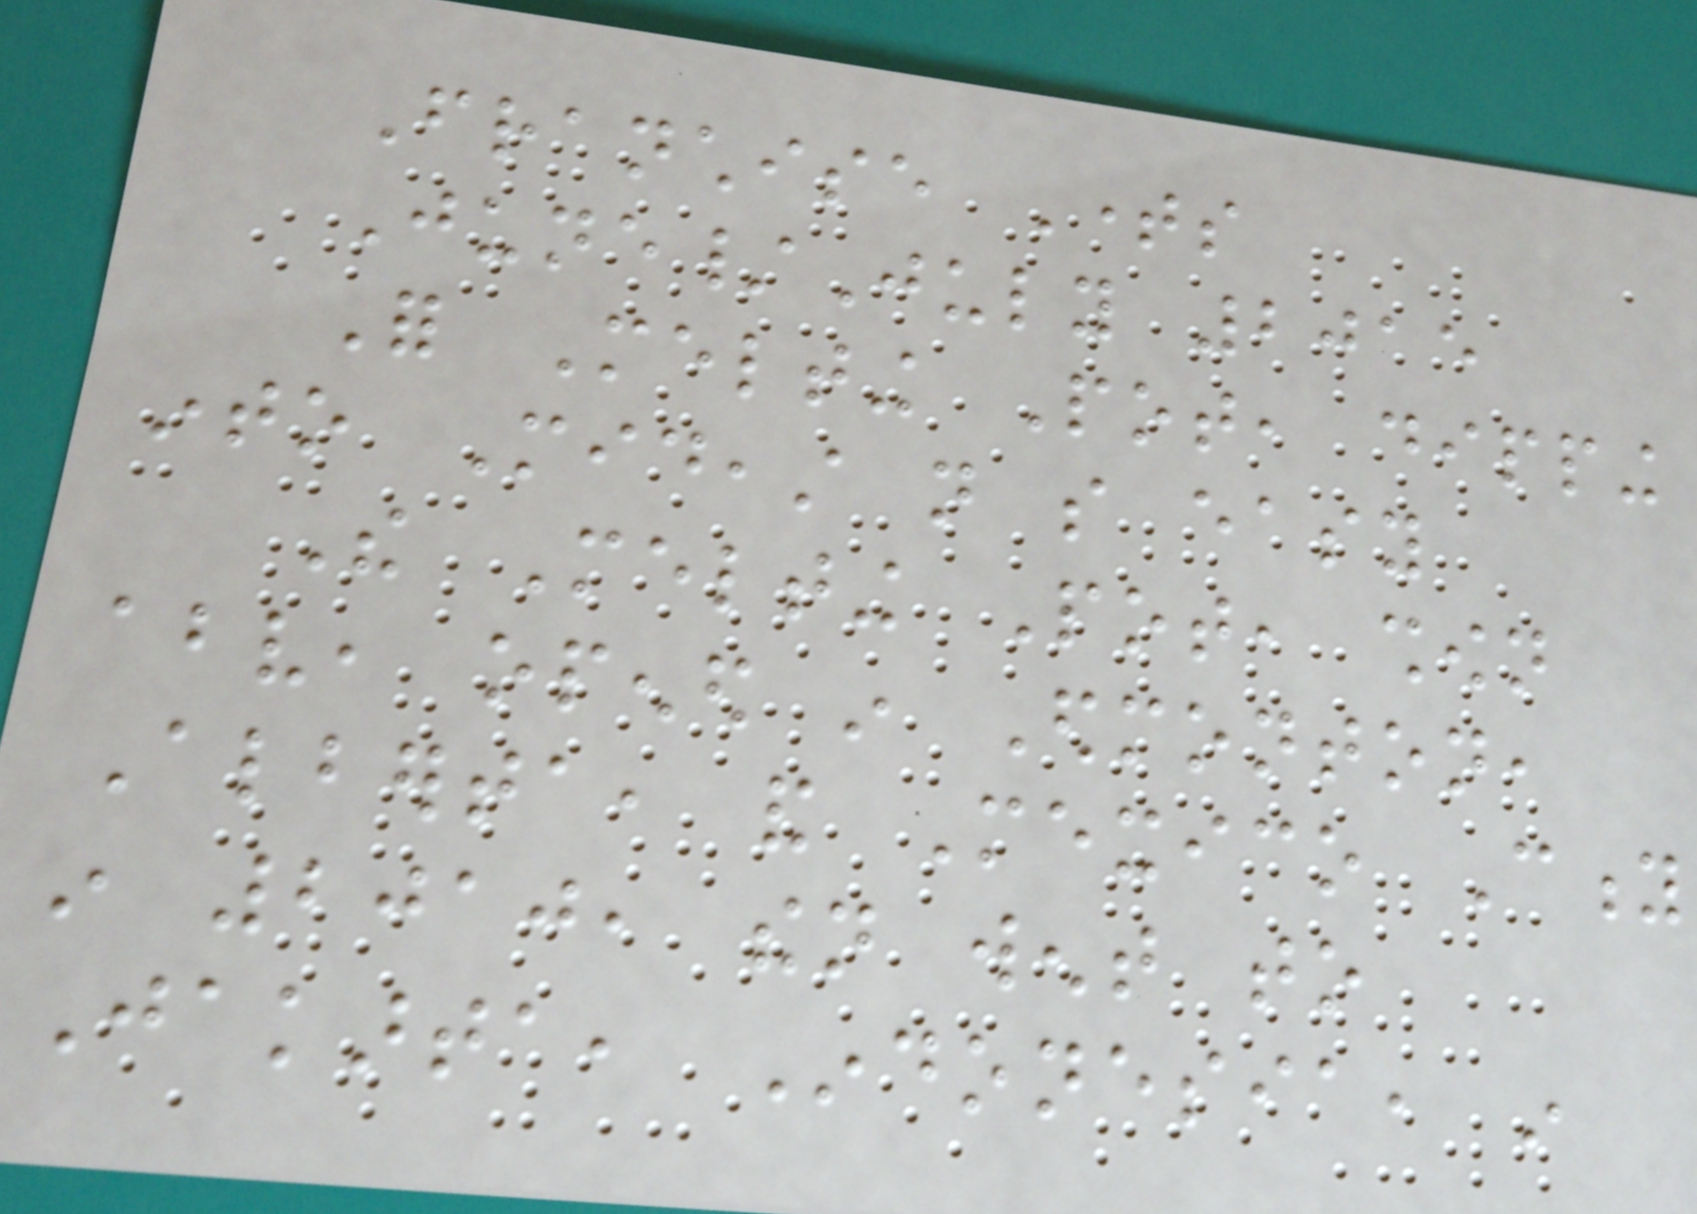Franchise Times
June/July 2015
For Melting Pot, dipping
into Mideast not so easy
The Melting Pot, shown
above, opened in Edmonton,
Alberta, and Mexico City
in 2010, then went to
Jakarta, Indonesia, in
